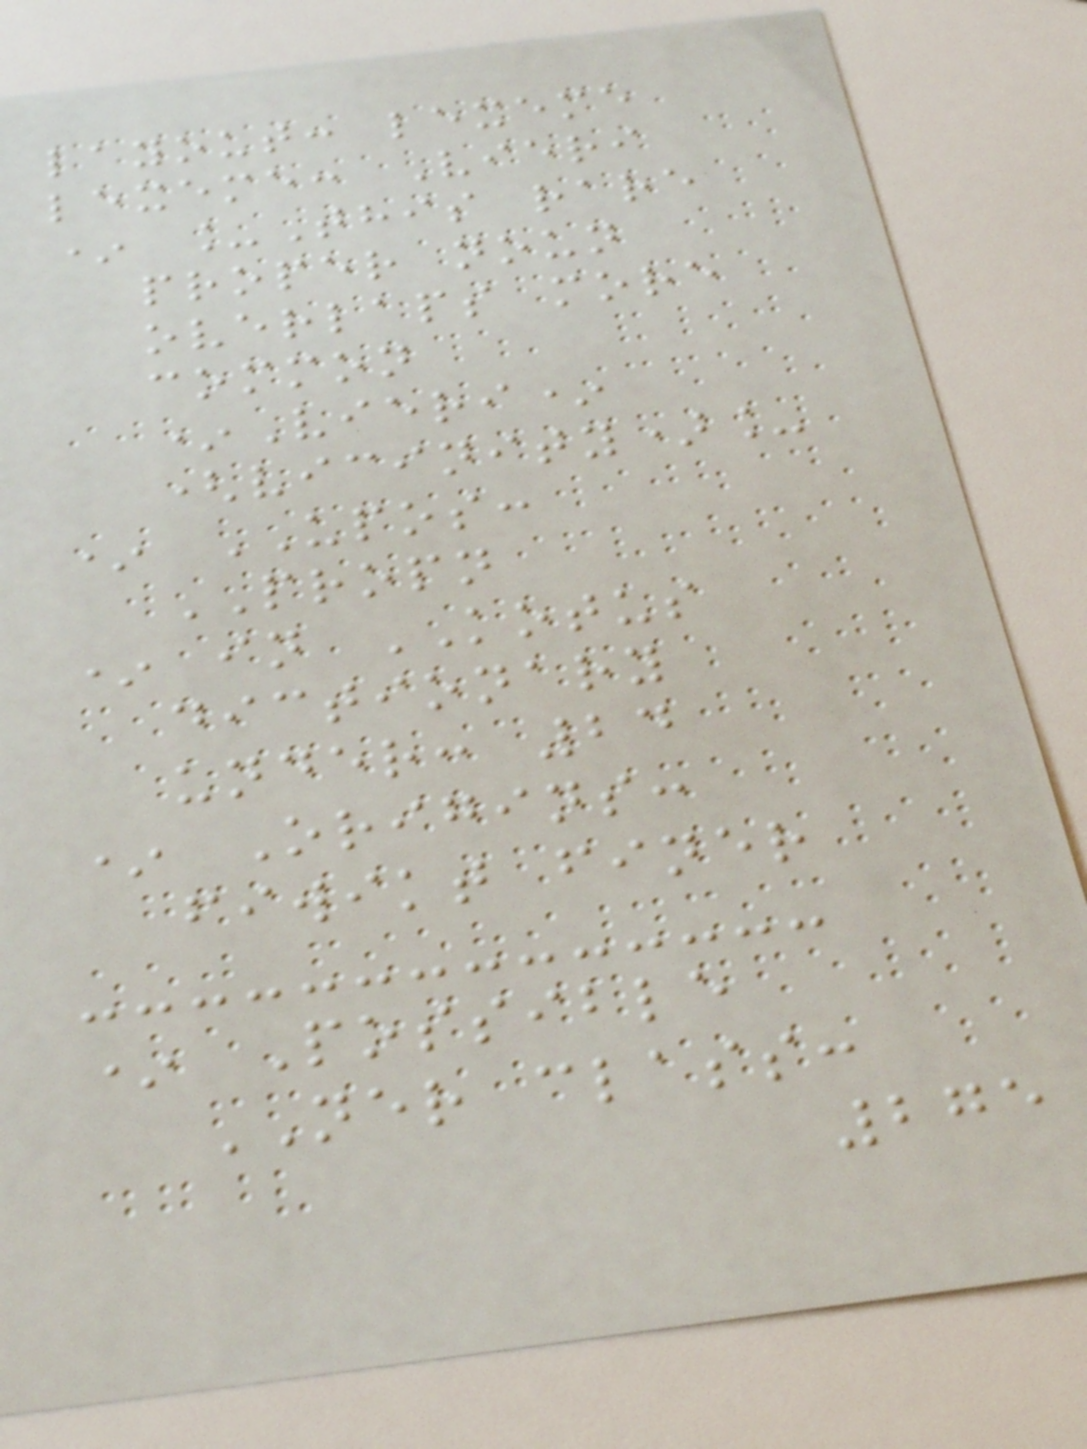layout: lexeme
lexeme: Vieri
* _This rare
proper noun
overlaps more
common
*Vieri*
(vicinity)_
* UPOS:
PROPN
* in KOTUS
dictionary
under: 24
* Origins:
fiwikt finer
* Possible
NER class:
275
